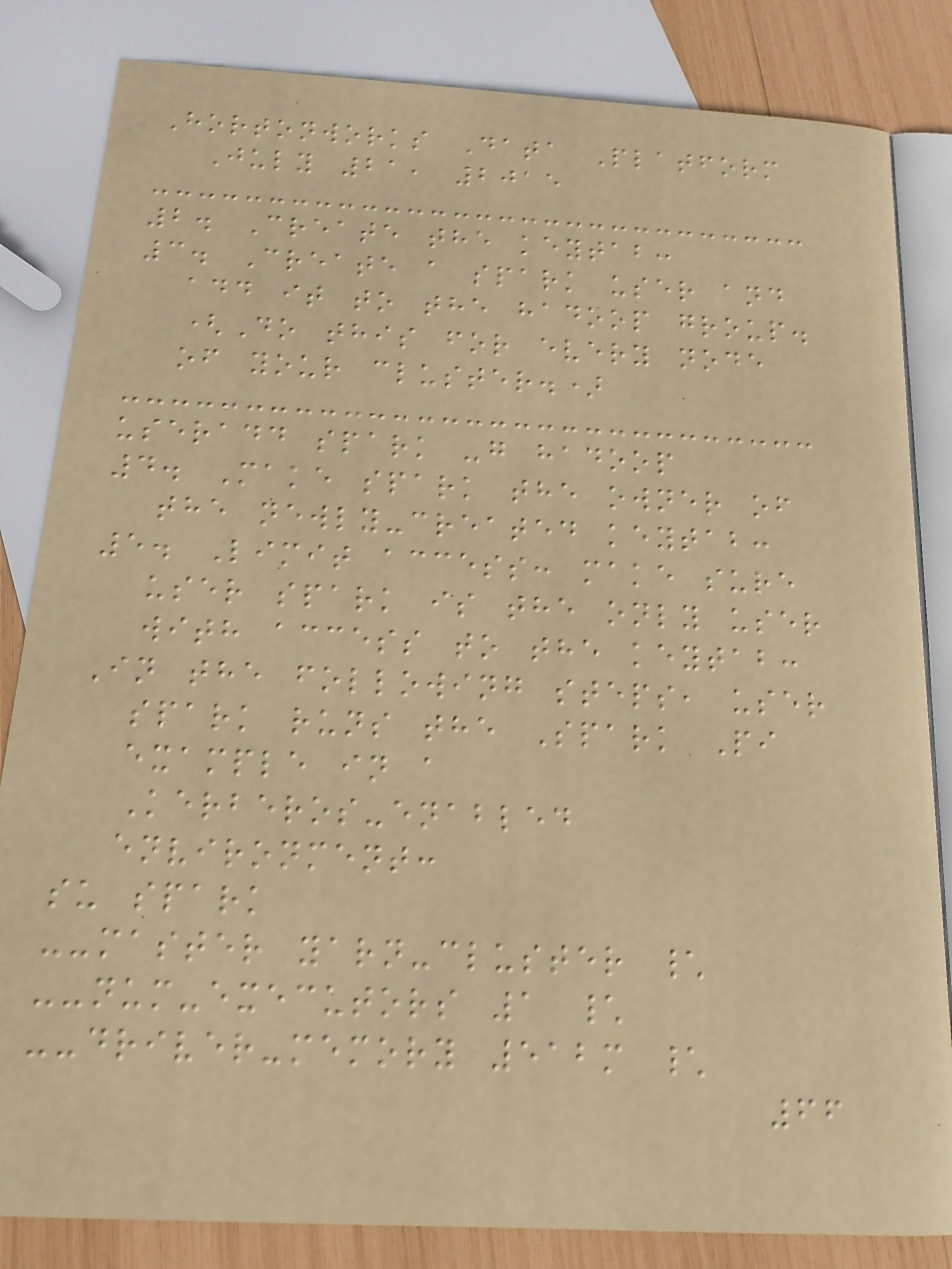Hortonworks Data Platform
July 21, 2015
2. Create the keytab:
3. Create a spark user and
add it to the hadoop group.
(Do this for every node
of your cluster.)
useradd spark -g hadoop
4. Make spark the owner of
the newly-created keytab:
5. Limit access: make sure
user spark is the only user
with access to the keytab:
In the following steps, user
spark runs the Spark Pi
example in a
Kerberos-enabled
environment:
su spark
--master yarn-cluster \
--num-executors 1 \
--driver-memory 512m \
66
